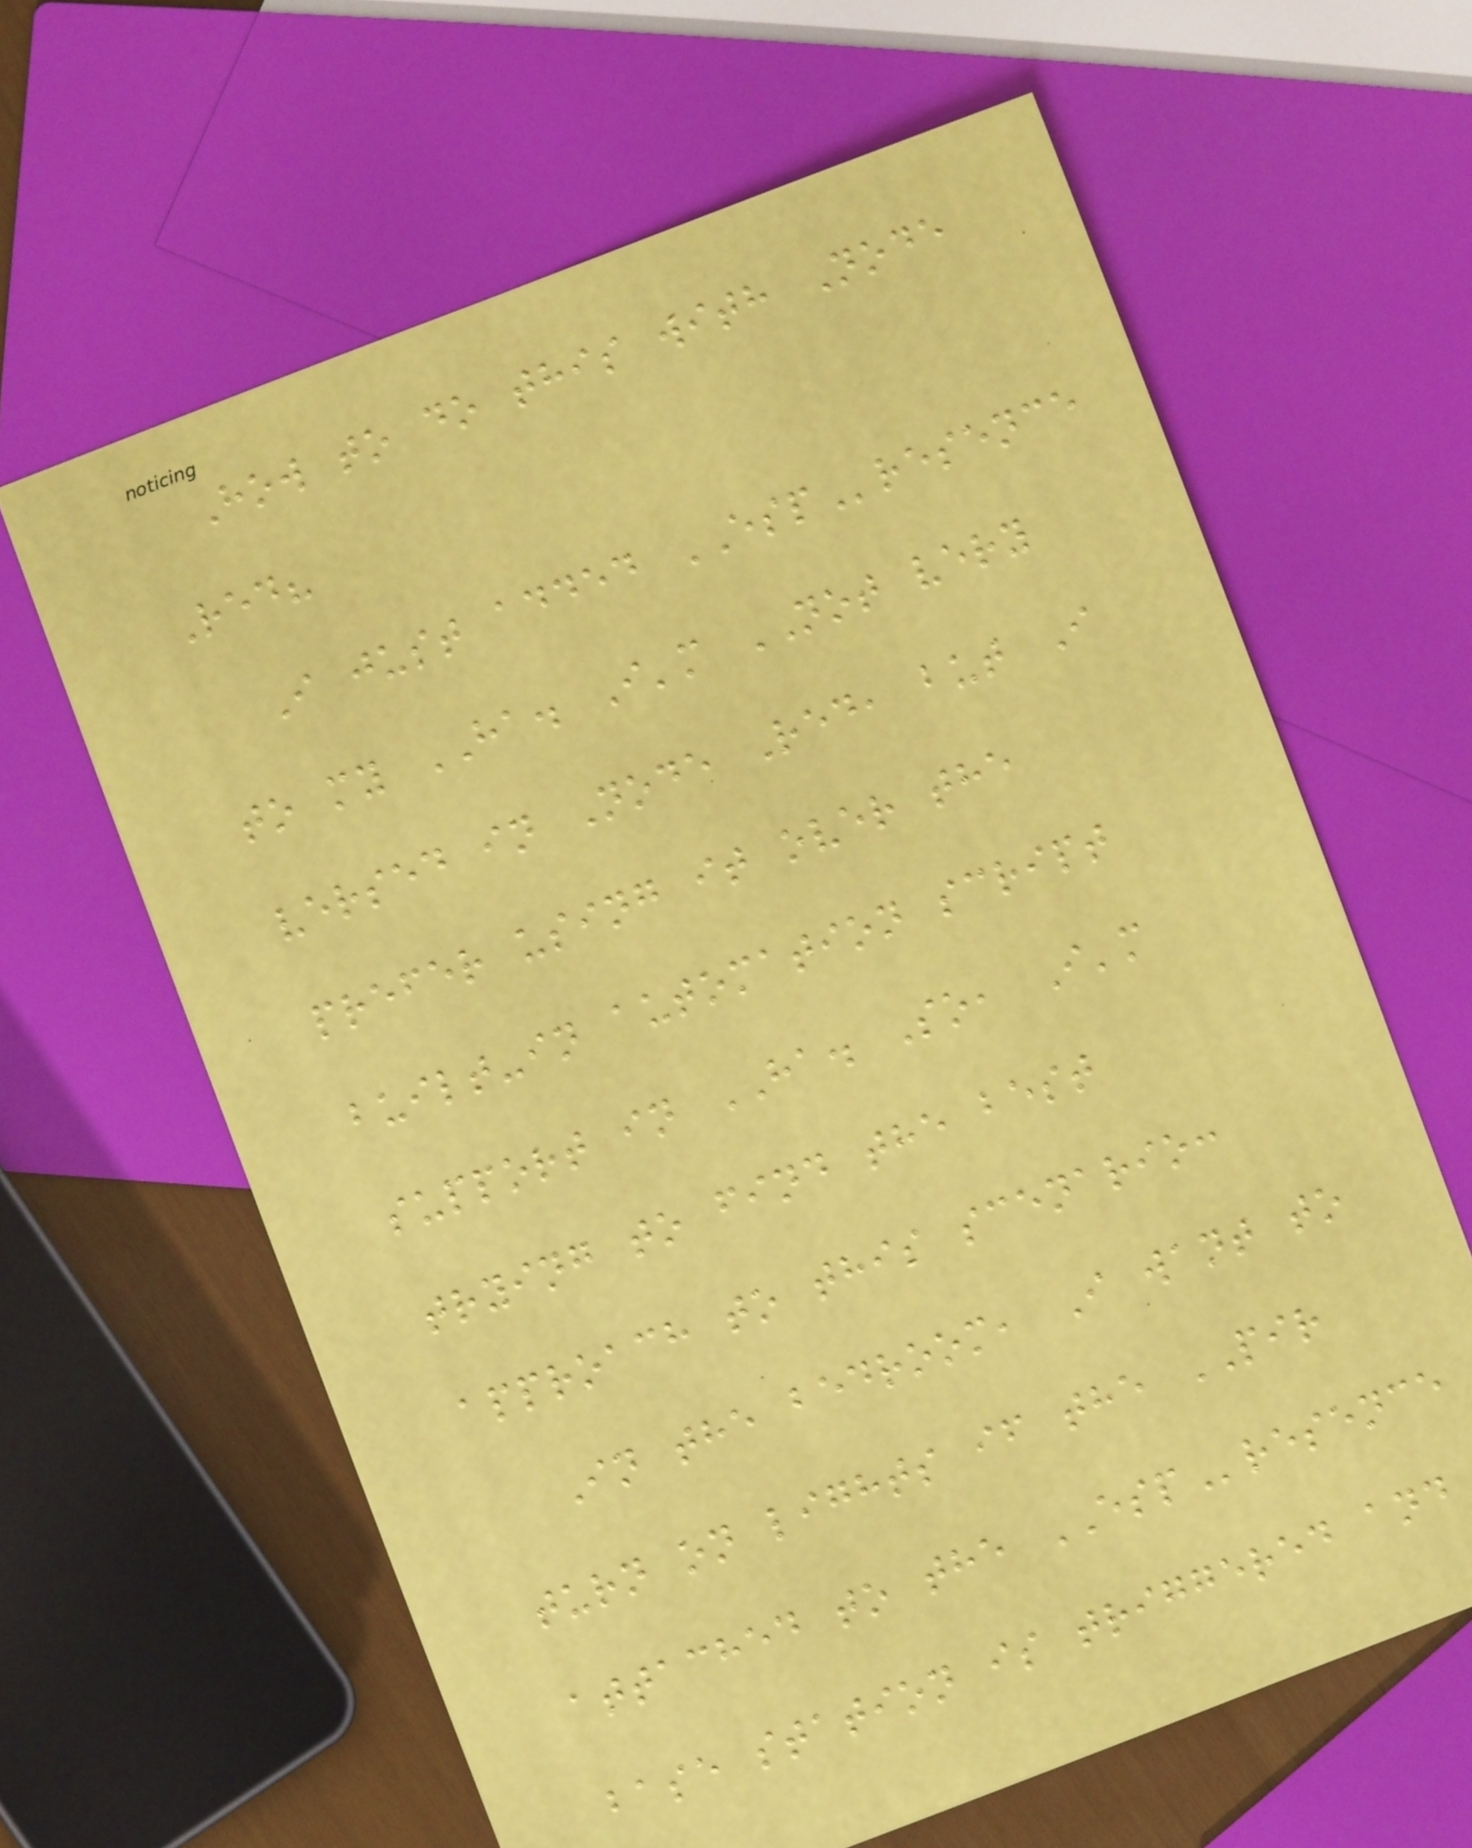How to do this with Node
Red?
I just added ESPresence
to my HA. I'm NOT very
versed in Node Red, but I
prefer using it over the
built-in automation script
support in HA. So, I'm
trying to find the best
approach to this scenario:
In the bedroom, I want to
turn on lights if the PIR
attached to the ESPresence
base station is triggered and
